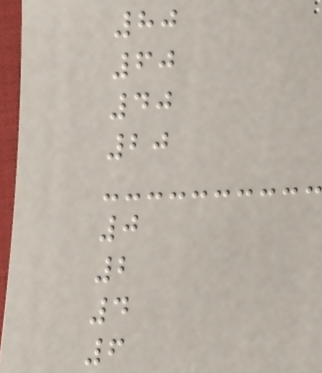80
60
40
20
0
2
4
6
